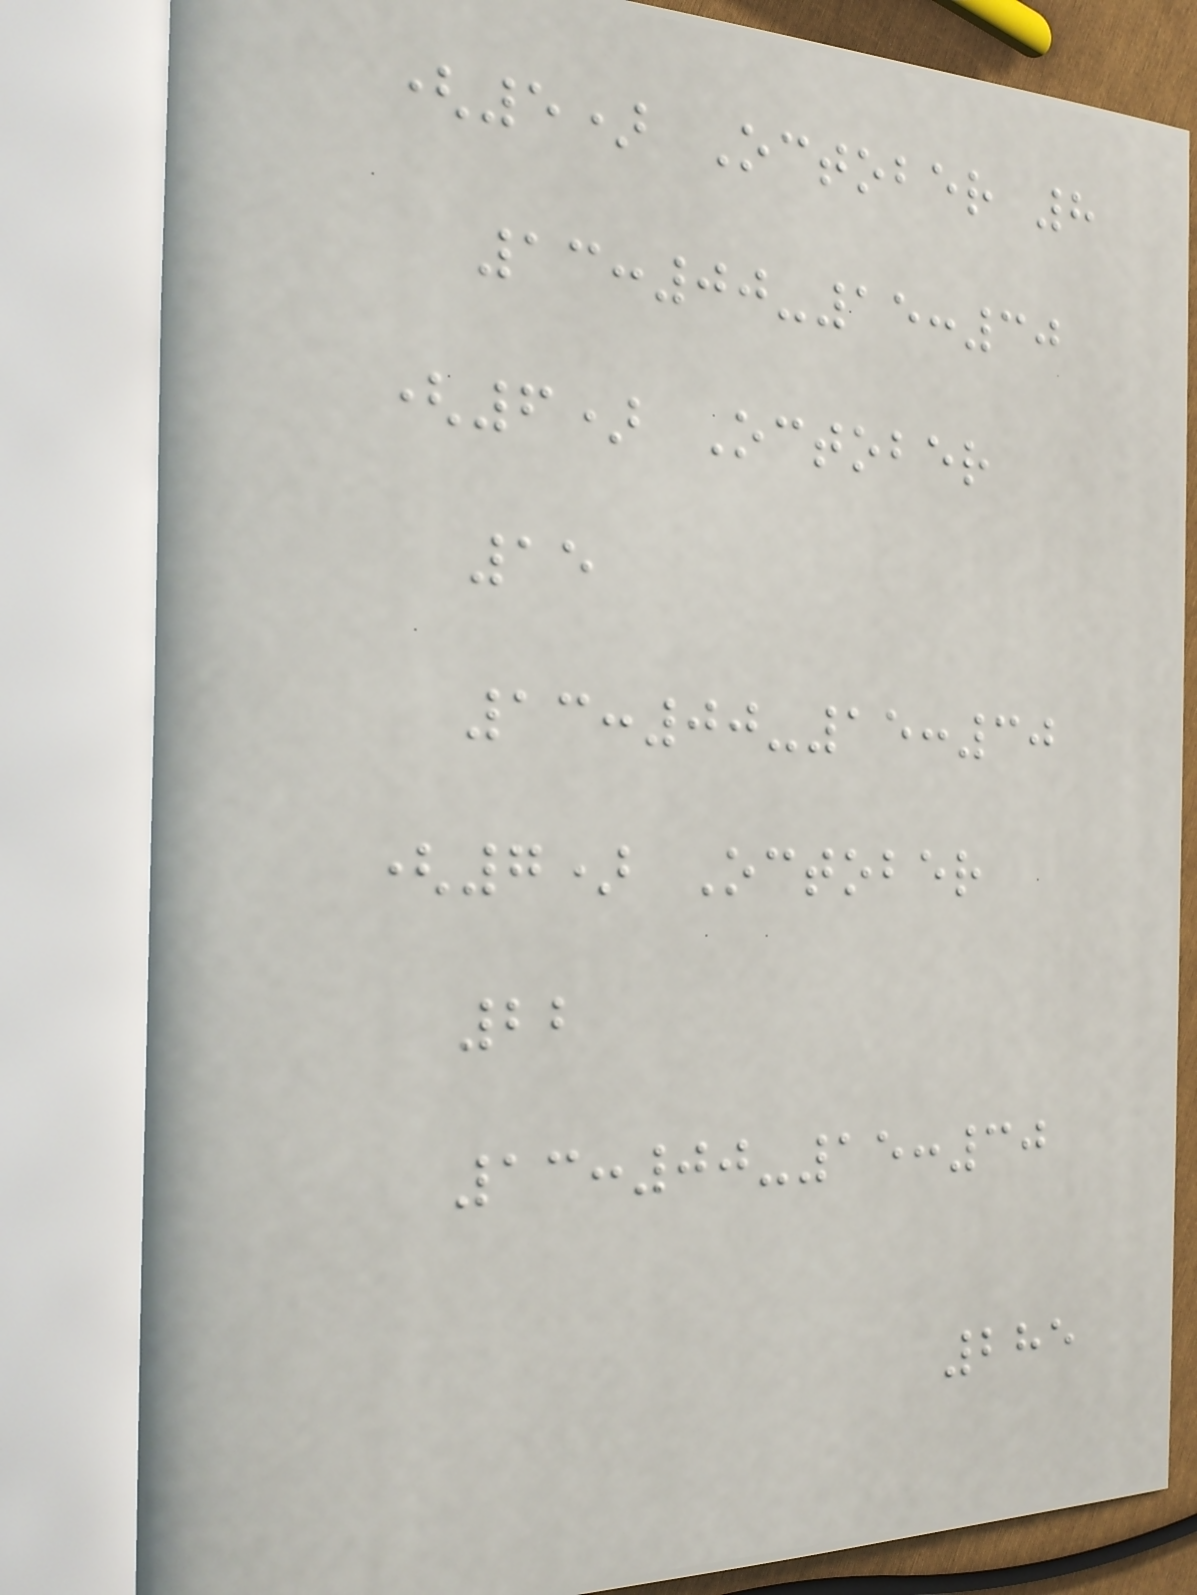(5) October 8
13:00-15:30
(6) October
15
13:00-15:30
(7) October
22
13:00-15:30
285
